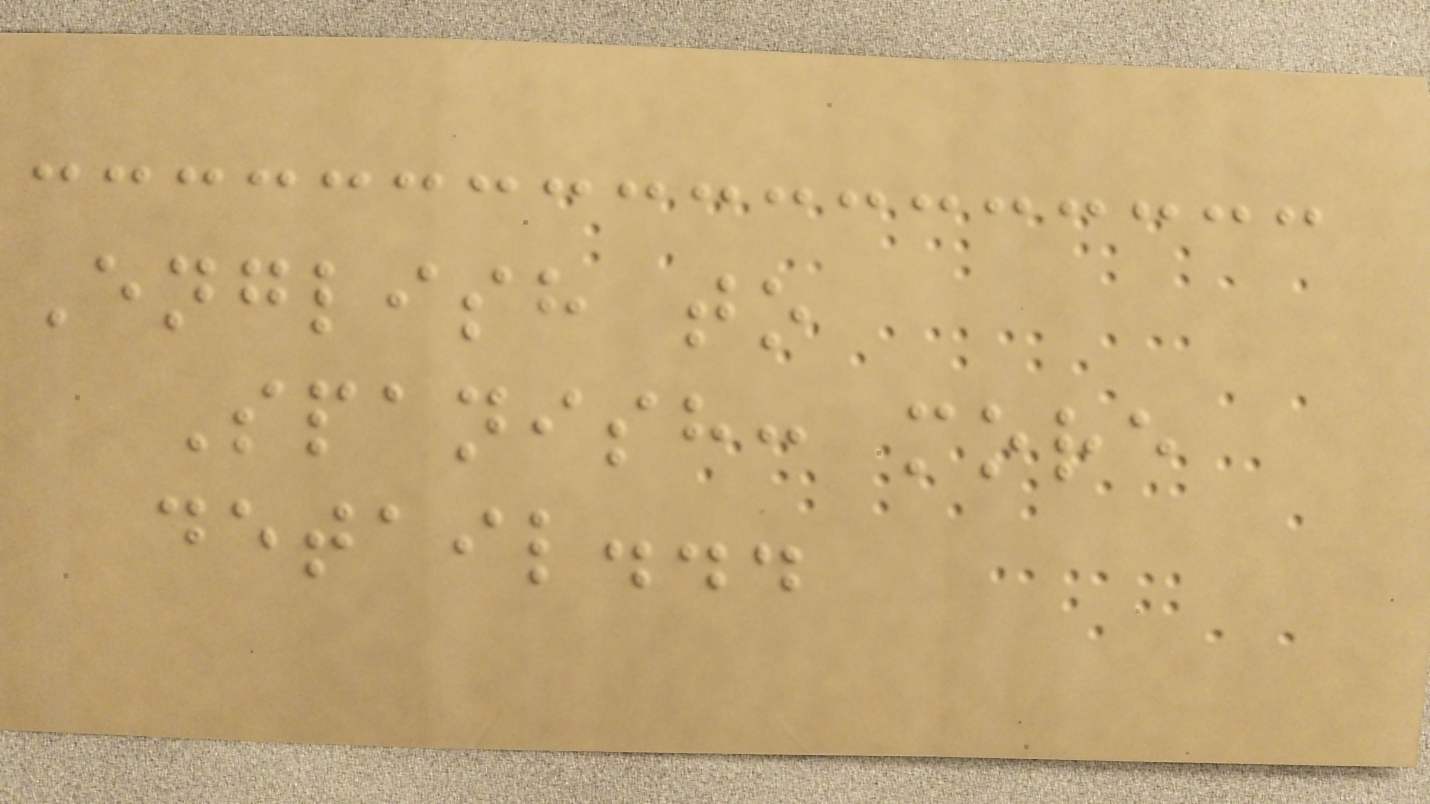English to
Spanish: more
detail...
